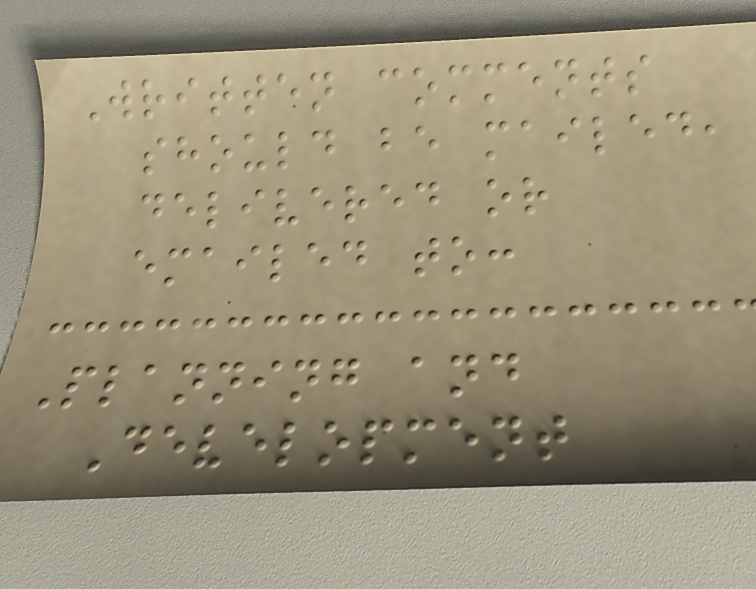Written comments
should be mailed,
delivered or
emailed to:
Planning and
Development
